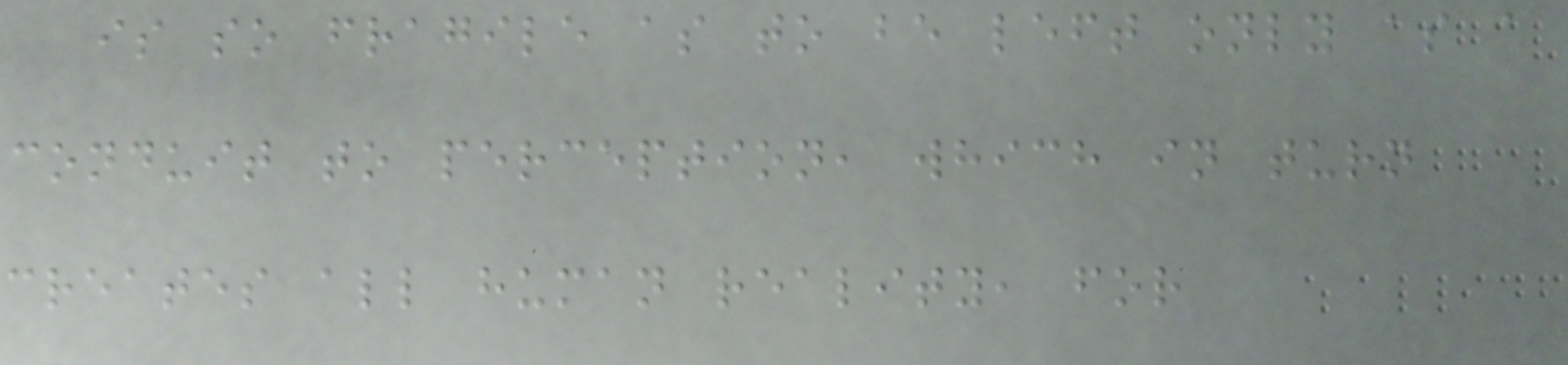is so fragile as to be left only as a
conduit to perception, which in turn
creates all human reality, for
